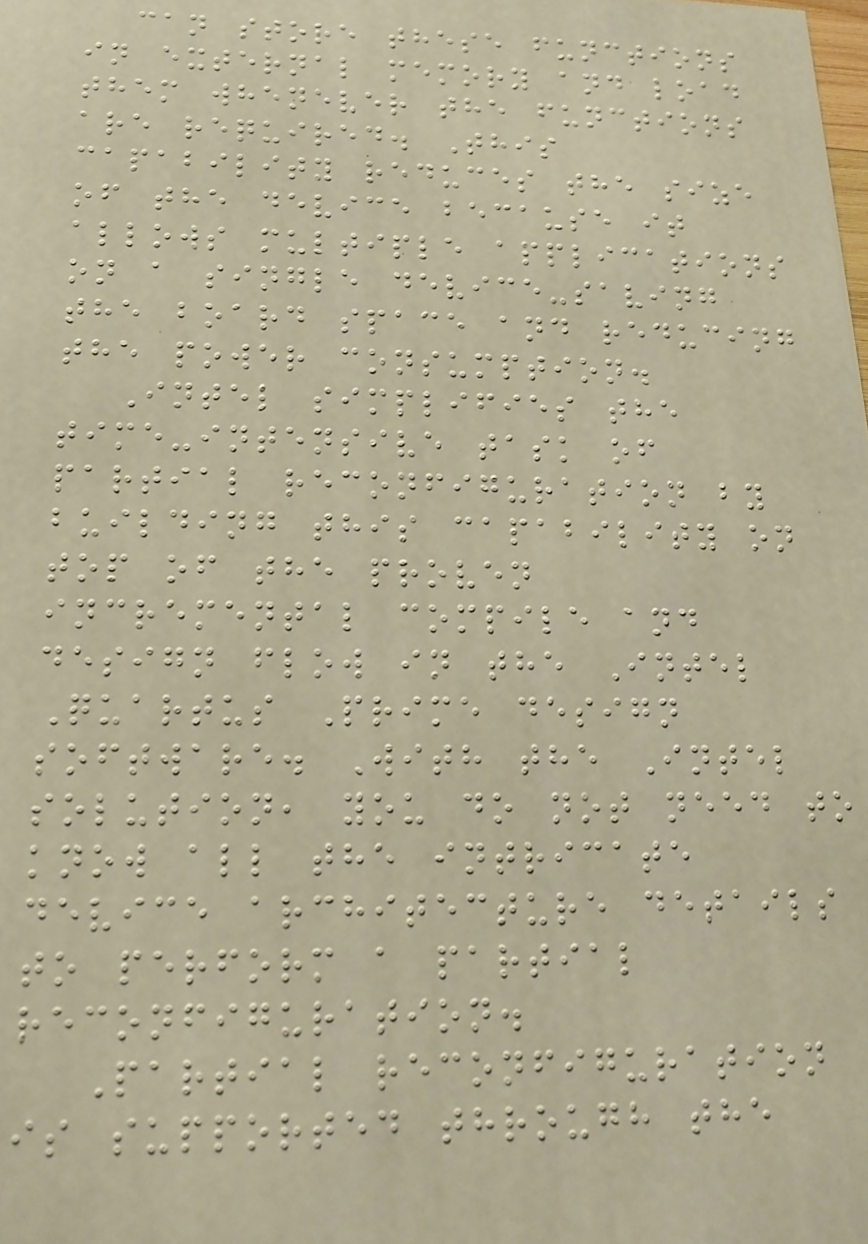can store these functions
in external memory and load
them whenever the functions
are required. This
capability reduces the size
of the device because it
allows multiple applications
on a single device-saving
the board space and reducing
the power consumption.
Intel simplifies the
time-intensive task of
partial reconfiguration by
building this capability on
top of the proven
incremental compile and
design flow in the Intel
Quartus Prime design
software. With the Intel
solution, you do not need to
know all the intricate
device architecture details
to perform a partial
reconfiguration.
Partial reconfiguration
is supported through the
